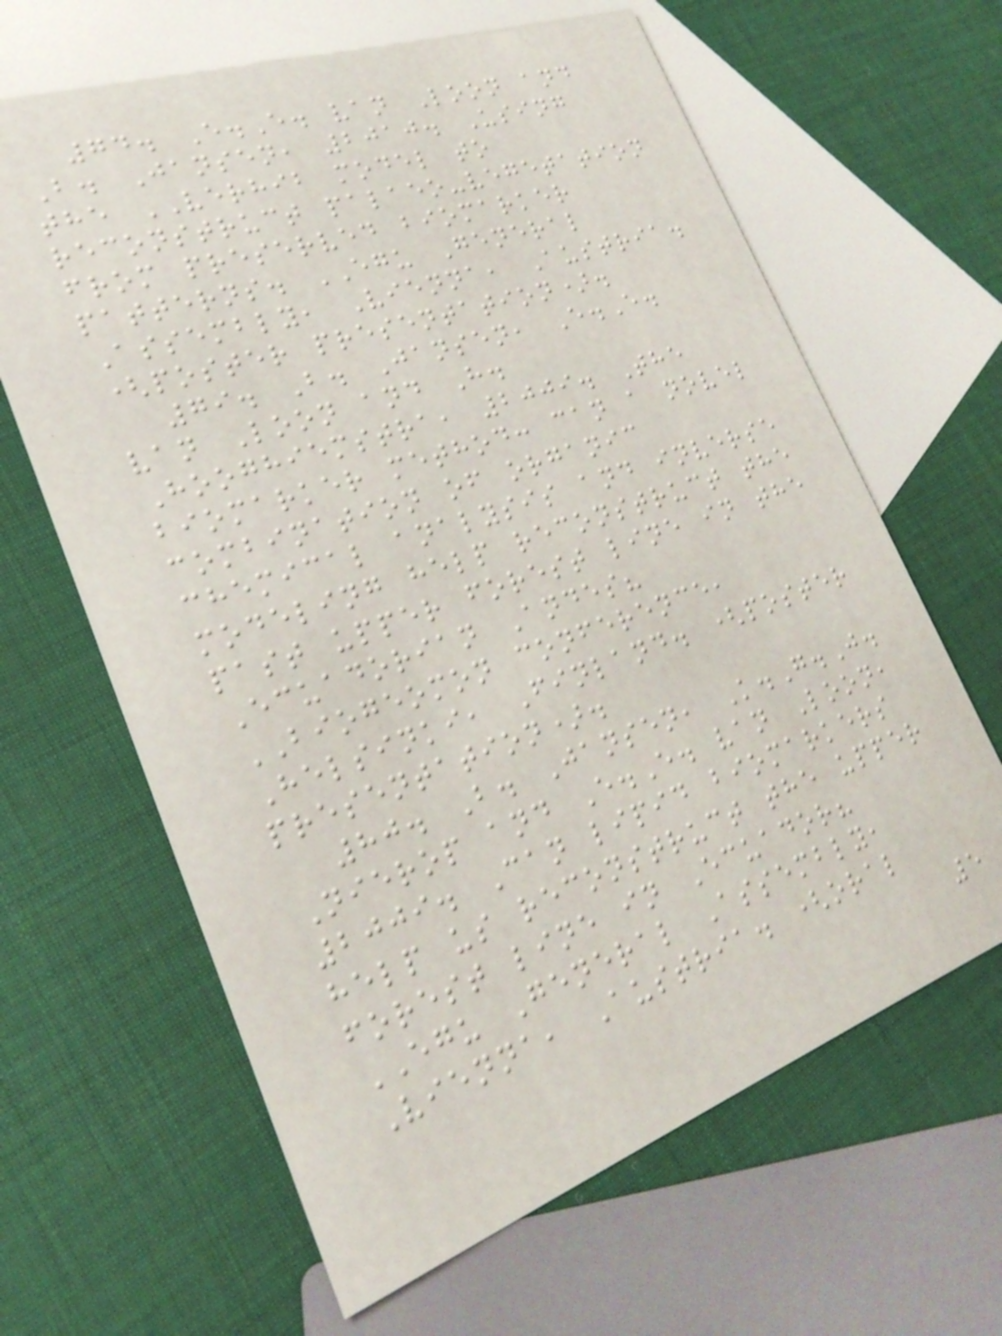74. E.E. van Loon and
B. Jansen, 2010. Using
the VERHIB model to
reconstruct palaeo-vegetation
from preserved biomarker
patterns. EGU General
Assembly, Vienna, Austria.
(poster presentation).
79. B. Jansen, E.E.
van Loon and H.
Hooghiemstra, 2009. The
biomarker method: can a novel
combination of organic
chemical analysis and inverse
modeling help reconstruct the
past upper forest line in the
Ecuadorian Andes?
BIOGEOMON conference,
Helsinki, Finland. (poster
presentation).
80. B. Jansen, K.G.J.
Nierop and E.E. van Loon,
2009. Can lipid biomarkers
help us reconstruct the upper
forest line in Ecuador?
EGU General Assembly,
Vienna, Austria. (oral
5
